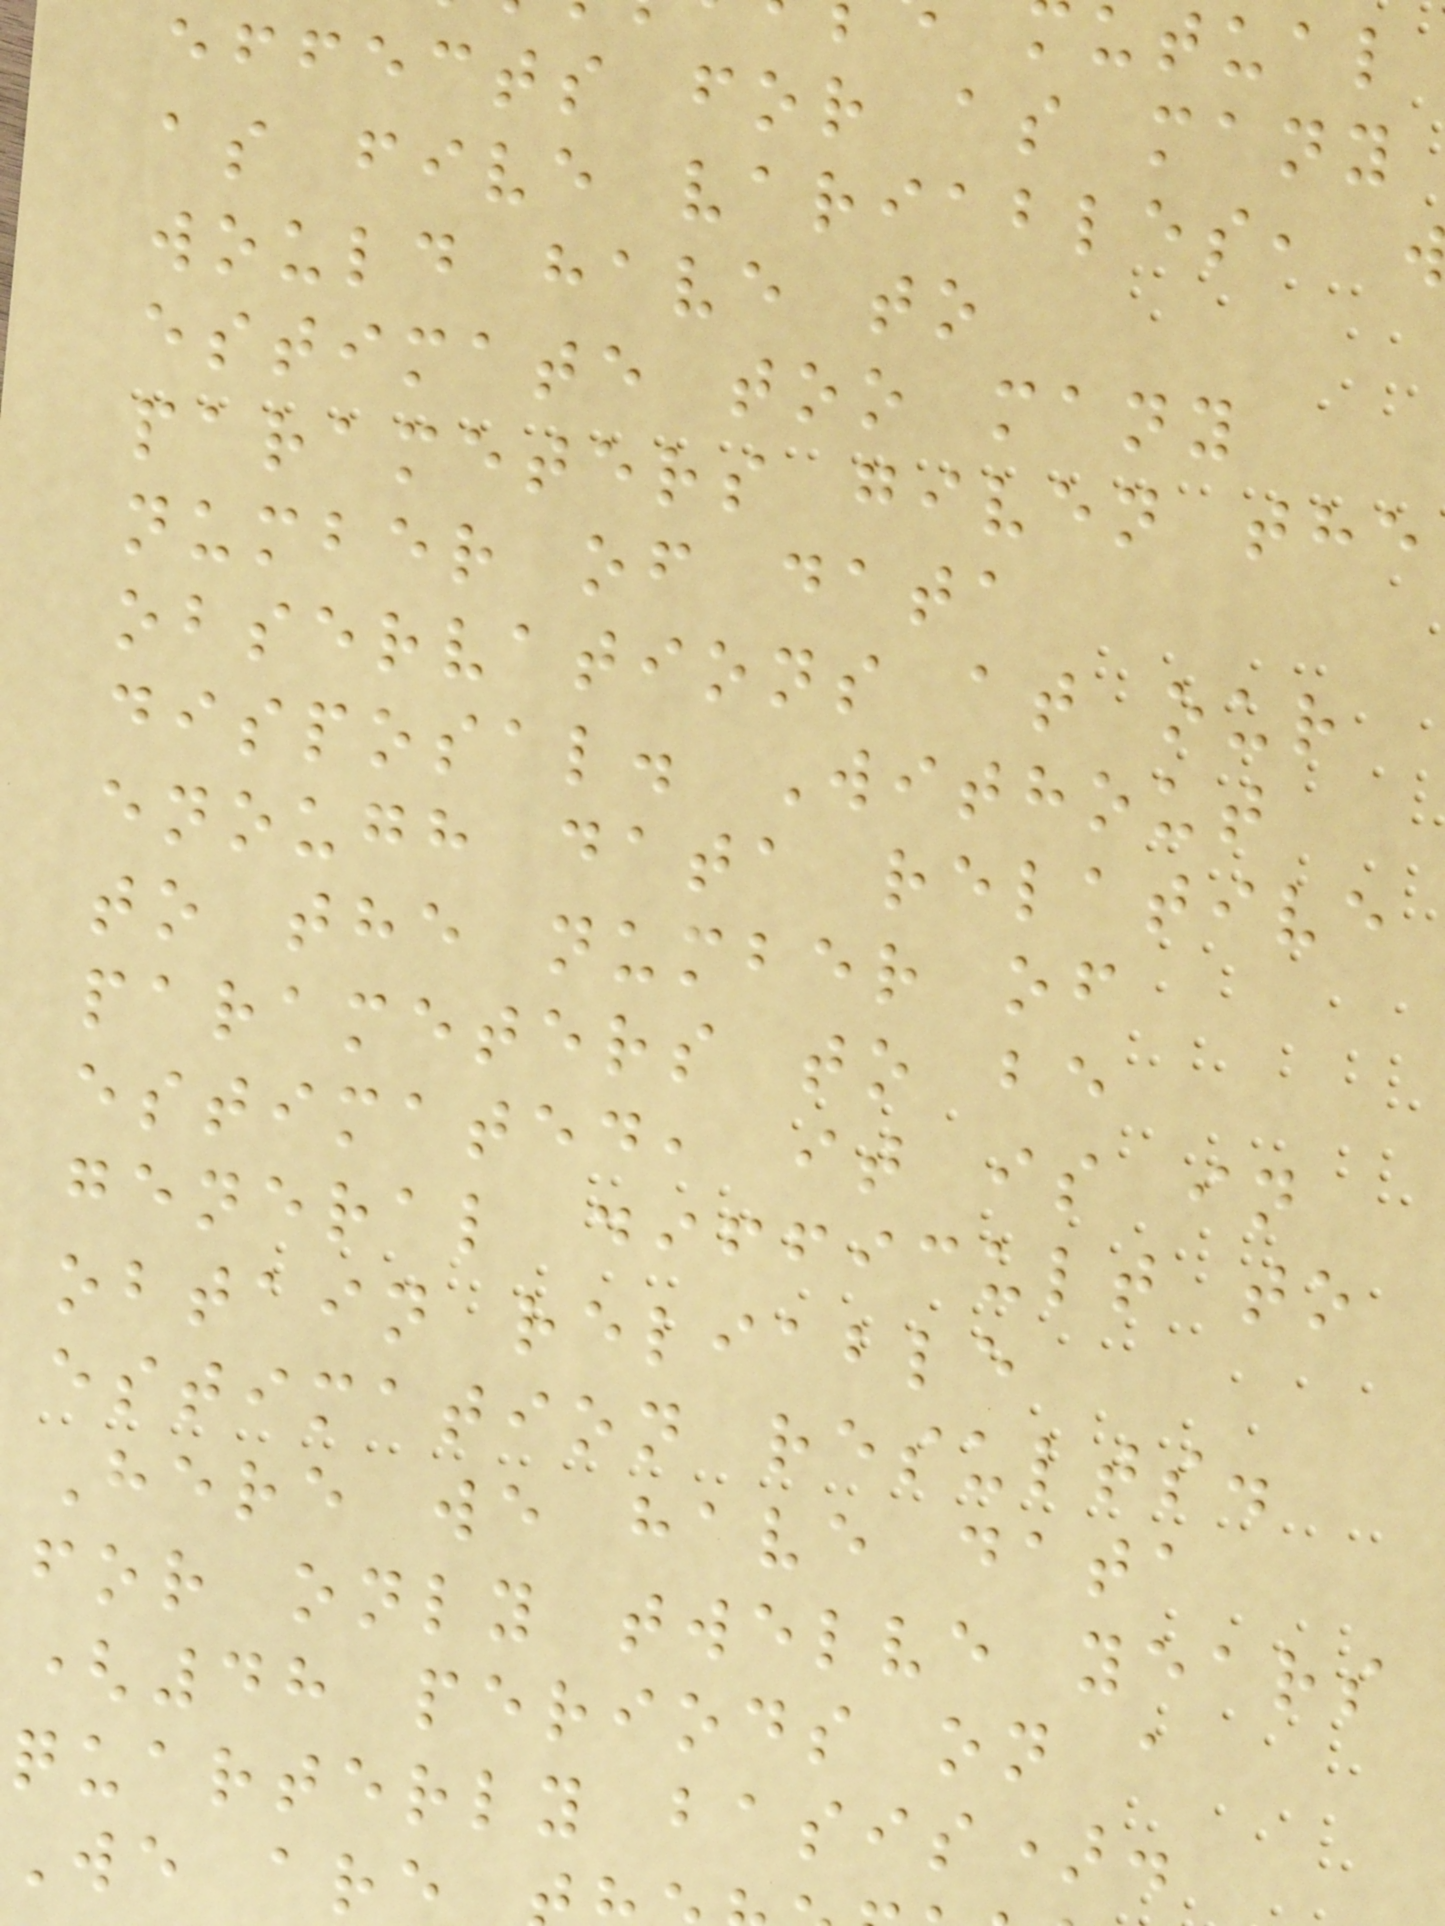utual
effects for as many
as five variables,
would have to
estimate too many
parameters given the
number of data
observations at our
disposal. Without
enough data relative
to the number of
parameters to be
estimated, it is in
general difficult to
obtain reliable
estimation results.
Here we have data
for only twelve years
(48 periods on a
quarterly basis).
We are
